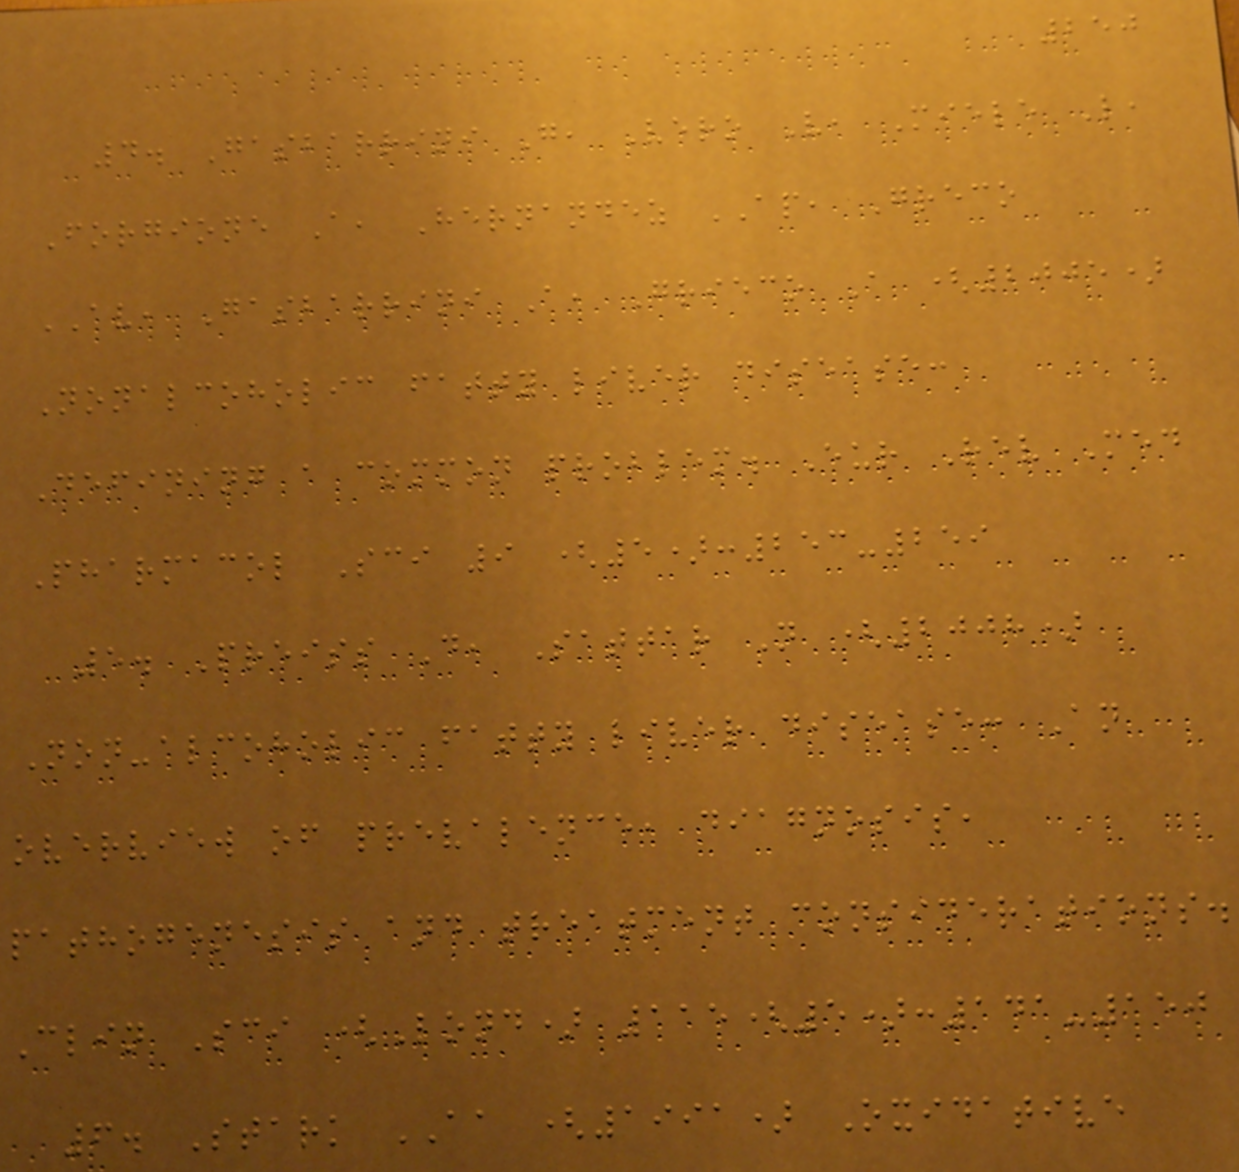250
4. Gasbarrini G, Vero V, Miele L,
Forgione A, Hernandez AP, Greco
AV, Gasbarrini A, Grieco A (2005)
Nonalcoholic fatty liver disease:
Defining a common problem. Eur Rev Med
Pharmacol Sci 9 (5):253-259
5. Preiss D, Sattar N (2008)
Non-alcoholic fatty liver disease: An
overview of prevalence, diagnosis,
pathogenesis and treatment considerations.
Clin Sci (Lond) 115(5):141-150
6. Stark AA (1991) Oxidative
